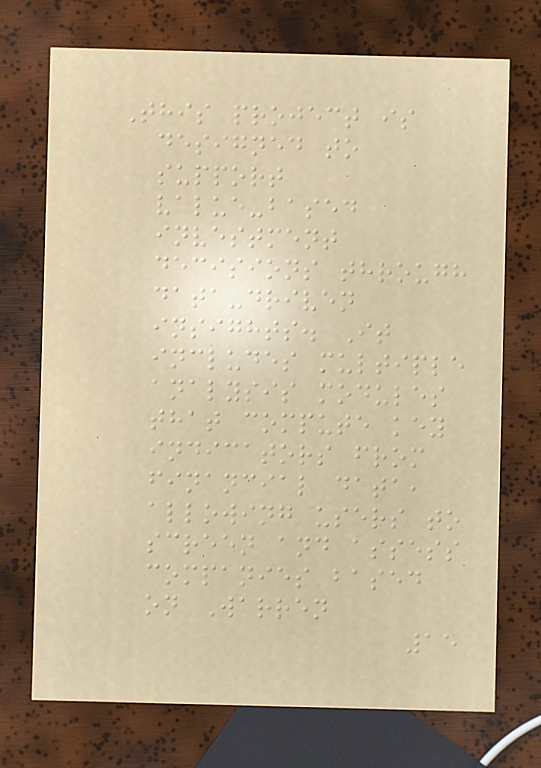This project is
designed to
support
value-based
investment
decisions through
data-driven
insights. It
includes multiple
analysis modules
that compute key
indicators from
financial data,
allowing users to
screen and assess
companies based
on Warren
15
